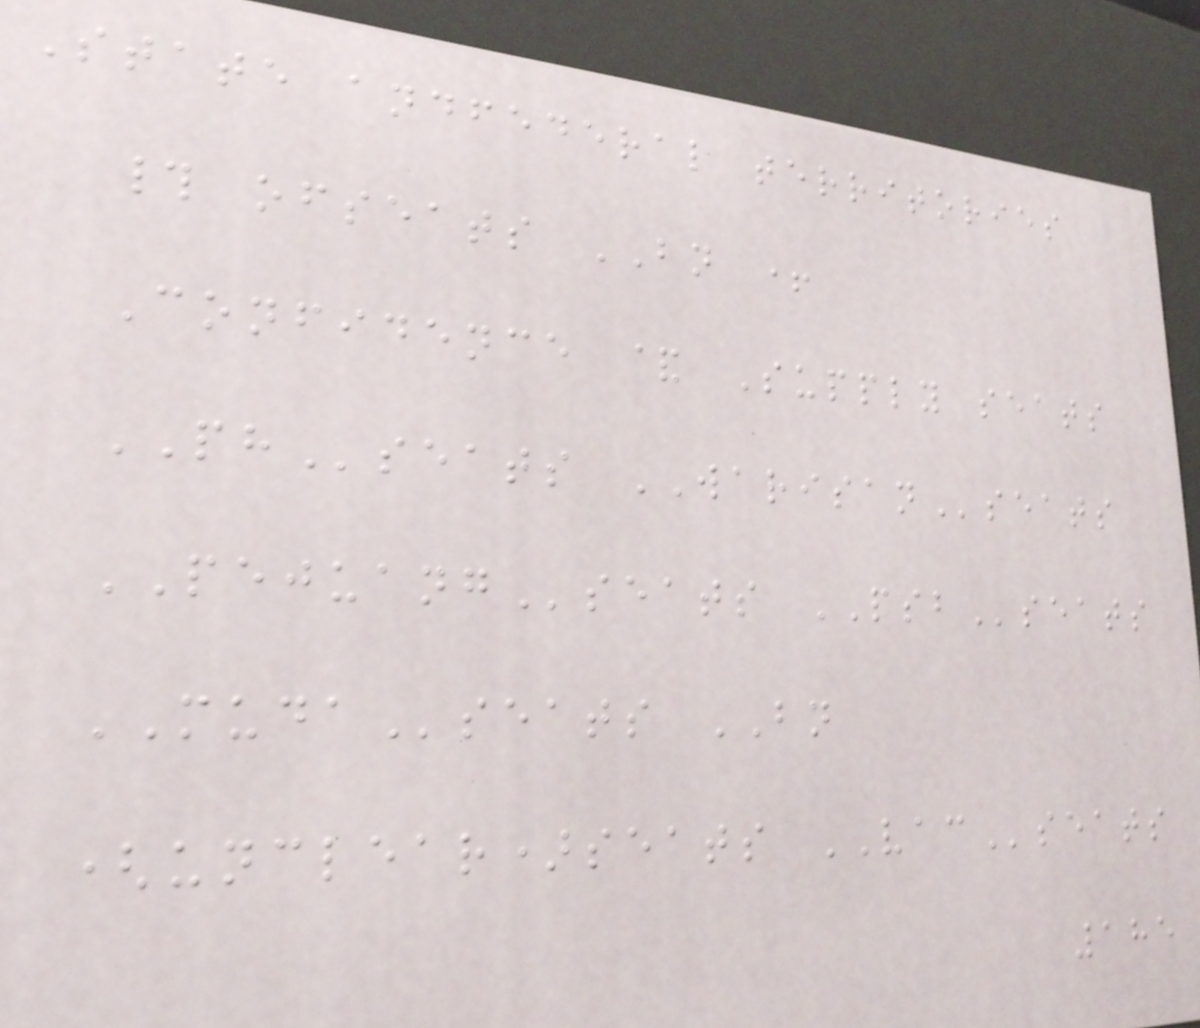State andfederal territories
# ofseats BN +
Confidence & Supply seats
PHseats WARISANseats
PEJUANGseats PSBseats
MUDAseats BN
(unclear)seats VACseats
185
